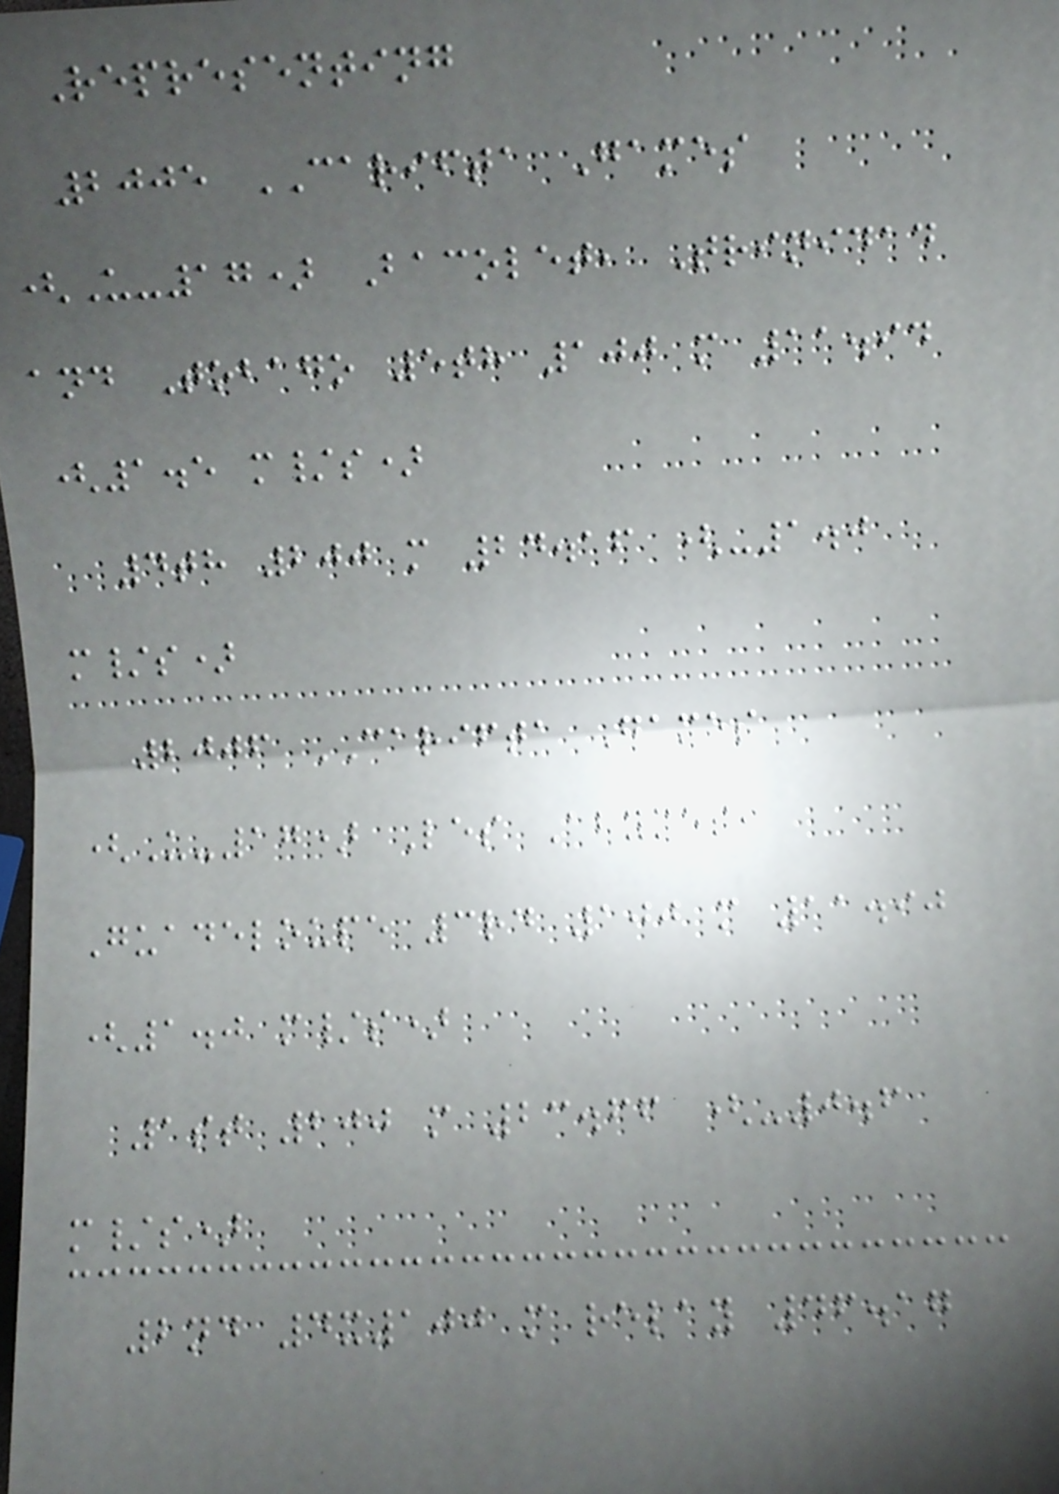Representing
2005 CARIFTA Games
(U-17) Bacolet, Trinidad
and Tobago 5th 100 m 11.94
(1.5 m/s)
4th 200 m 24.16 (-1.0
m/s)
2006 CARIFTA Games
(U-17) Les Abymes,
Guadeloupe 3rd 100 m 11.90
(1.0 m/s)
1st 200 m 23.66 (-0.6
m/s)
2nd 4x100 m relay 46.17
